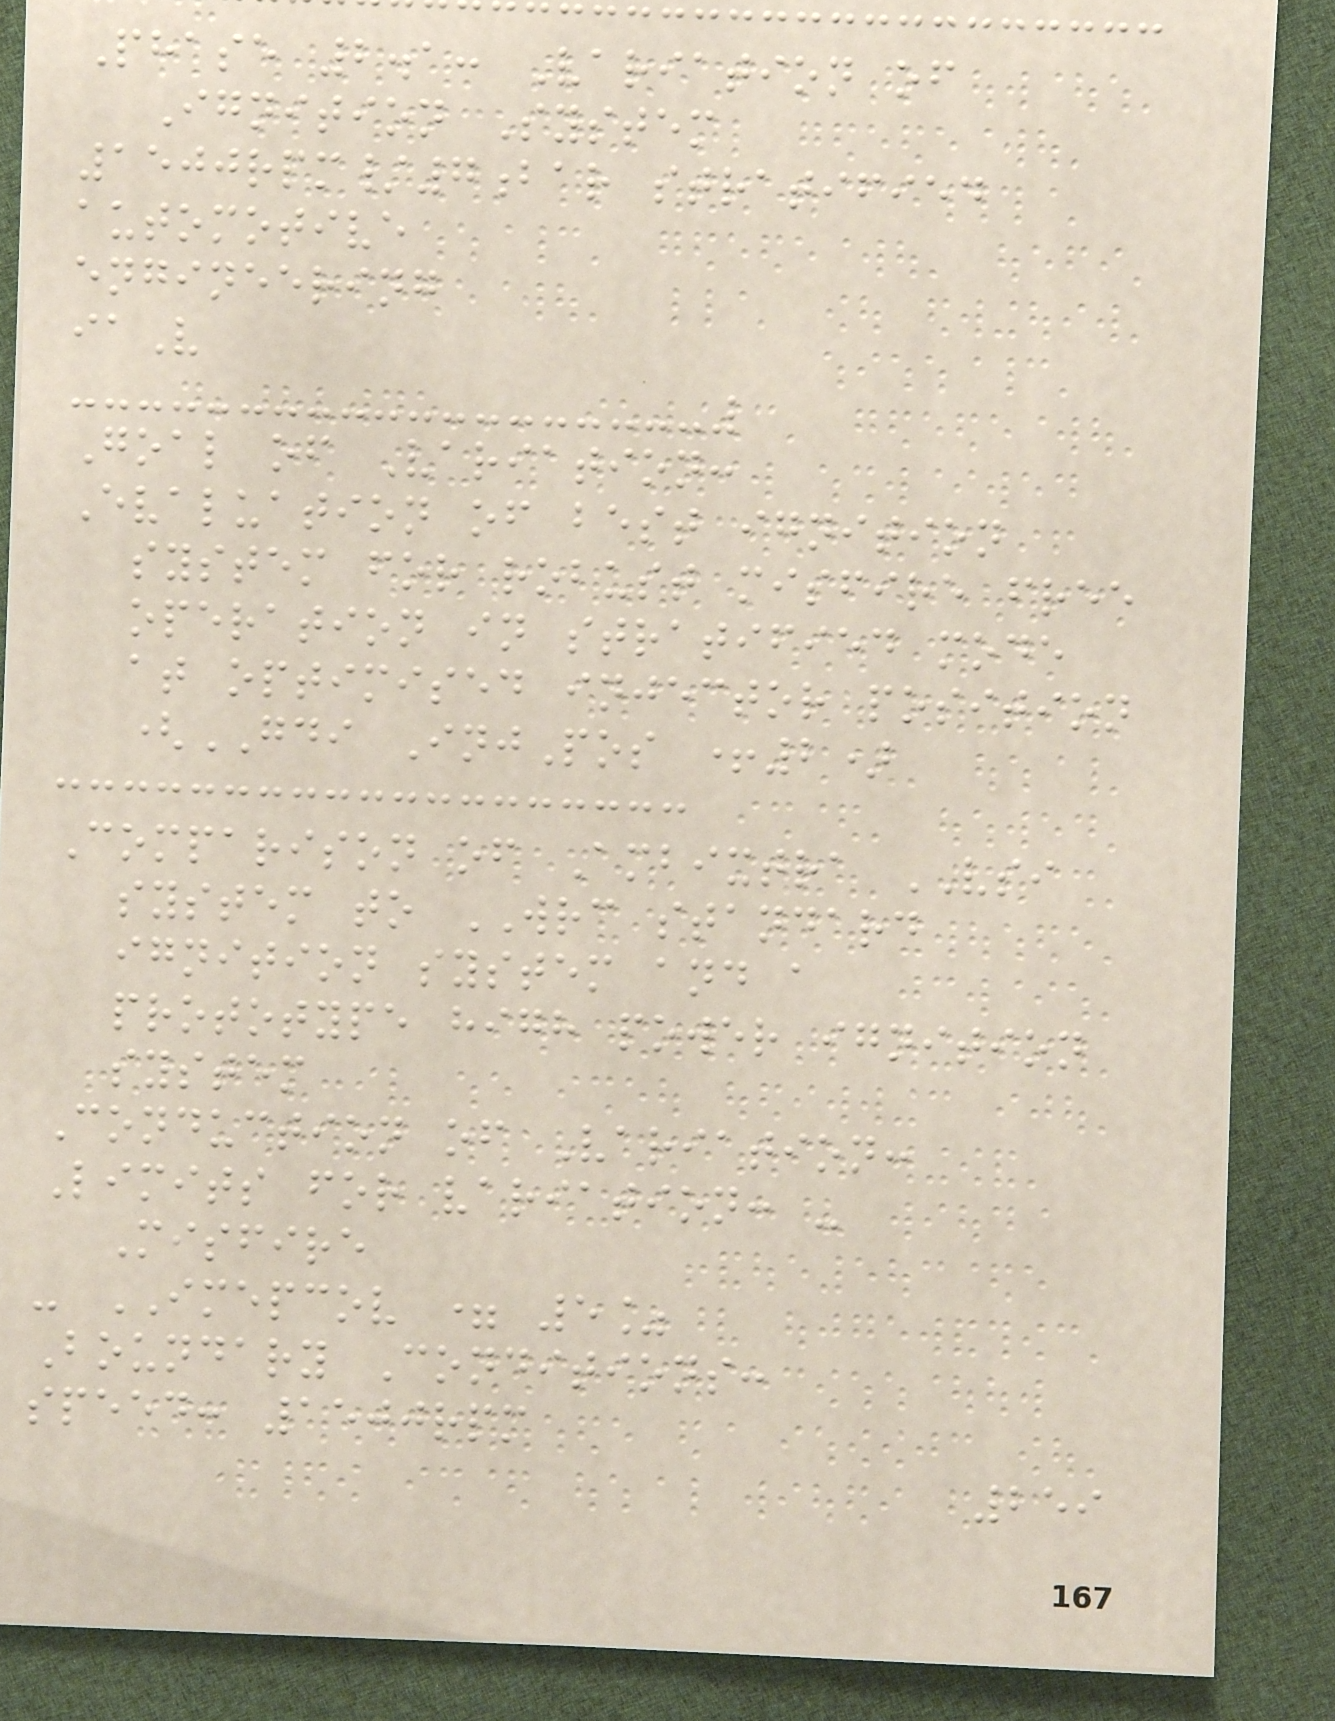Phase 2.1: Variation of
Ignition System
1500rpm/7bar stratified
automotive
engineering
iaV
Goal of Variation:
Evaluation of best ignition
system for robust misfire free
operation in stratified mode
at optimised injector position
(GDI InjPos +2)
Comparison of Ambixtra VSI
system to WRC standard
ignition system and a
prototype high power ignition
system
Conduction of Variation:
Limits for variation: -
Misfire
- IMEPCOV = 5%
Boundary Conditions:
speed: 1500rpm
259
